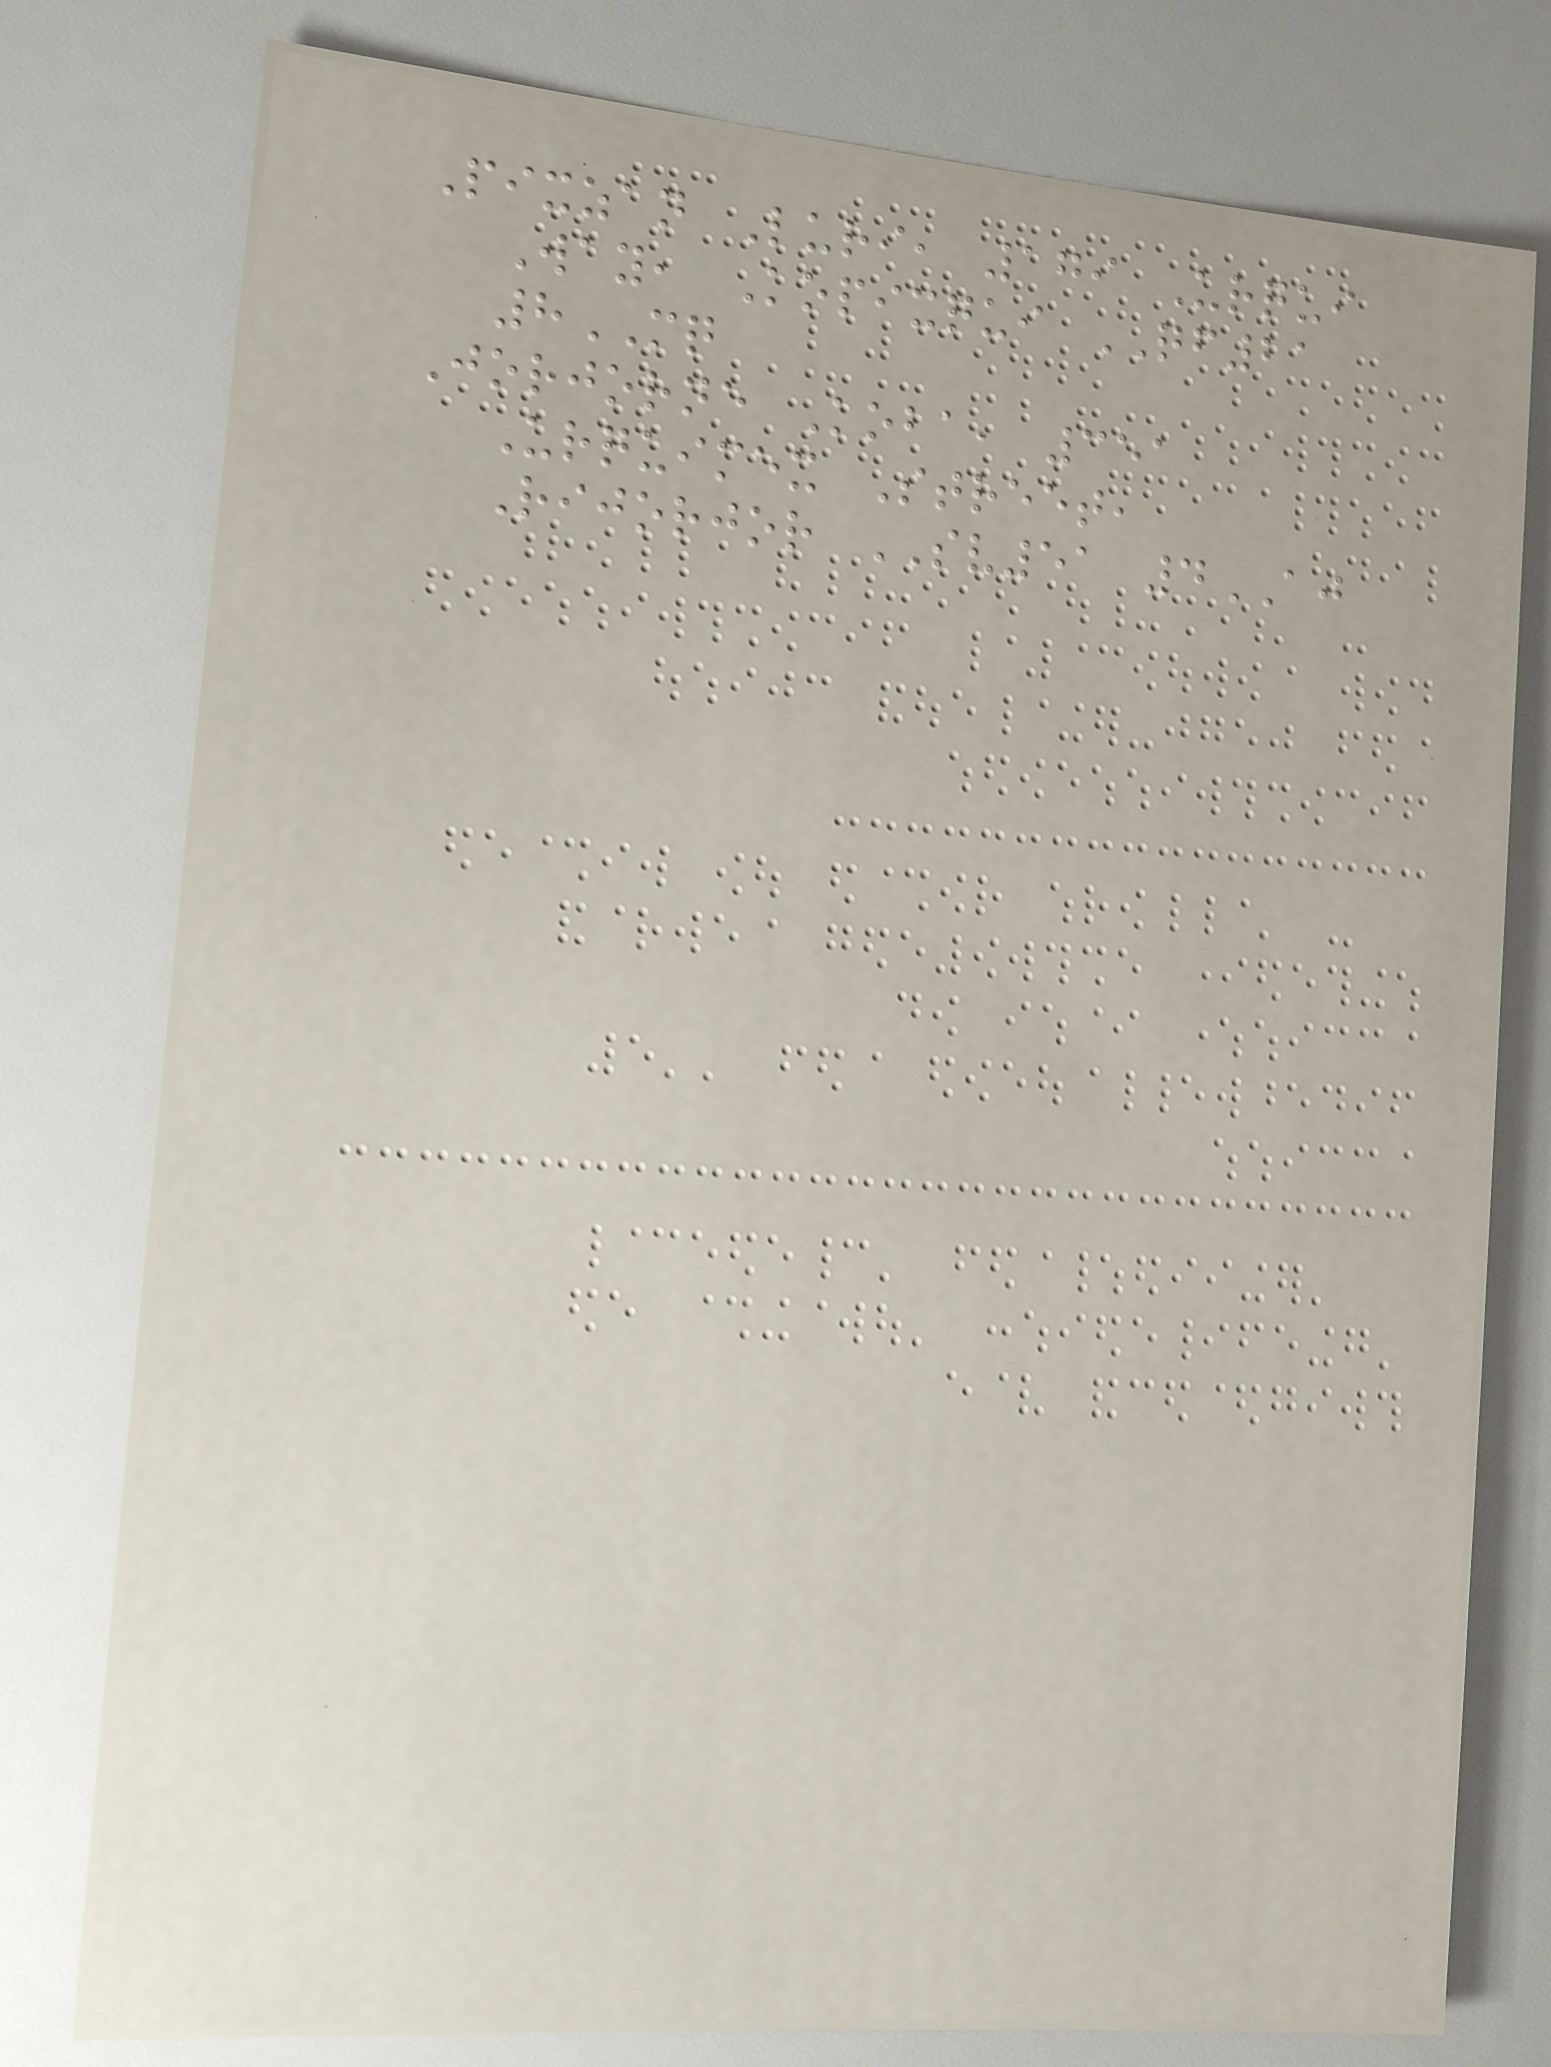Pixzan Luri, 179 Urqui
Way, Kopixqui QF21
8MQ
Jorjorne Koba, 351
Urquimex Street,
Rijorjor SV51 4AJ
